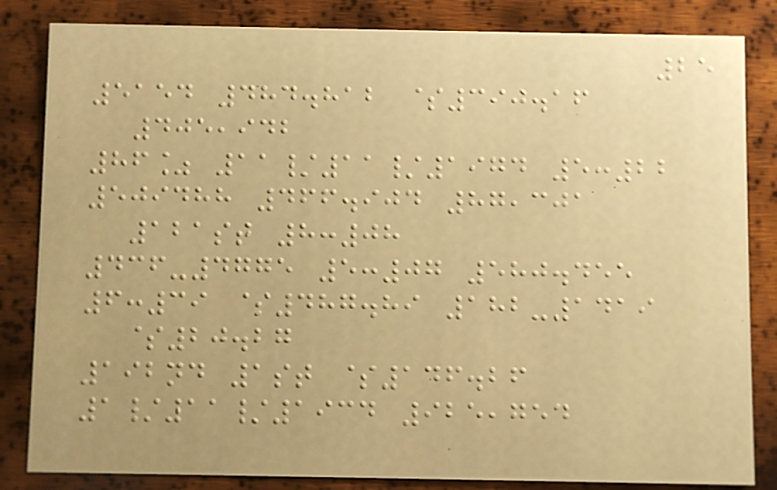25
5154 484.812 $390.16
405,942
86% 11/11/1974 5:22
509488 466.904 87,301
121st 8:08
436-4775 5:07 580.455
6:39 $487.89 182-1419
$20.27
192nd 1st $146.26
1/11/1934 925,754
